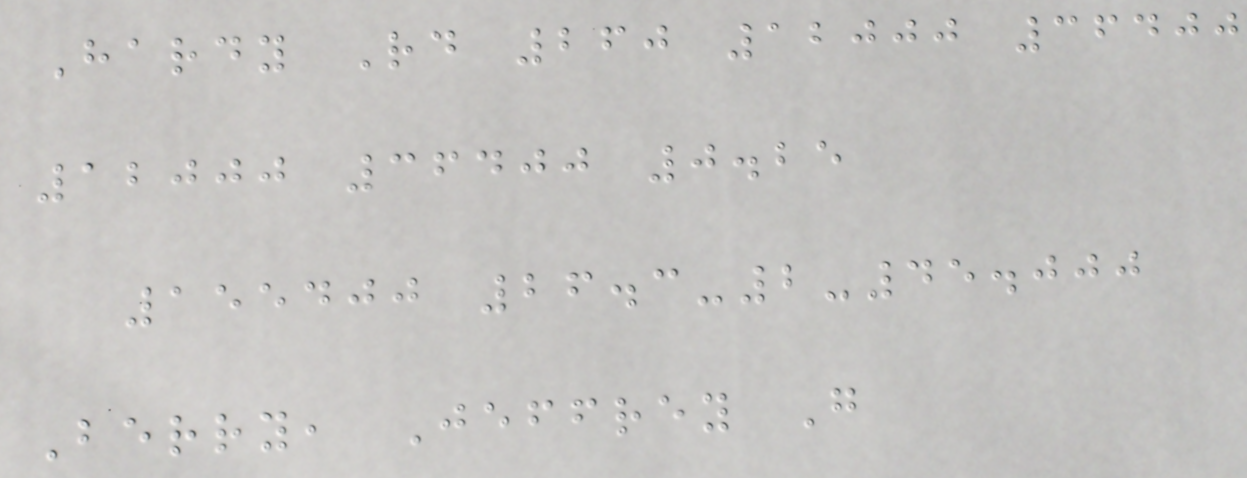Hardy Rd 260 12000 36400
12000 36400 0.25
155400 26.3-2-45.000
Berry, Jeffrey G
